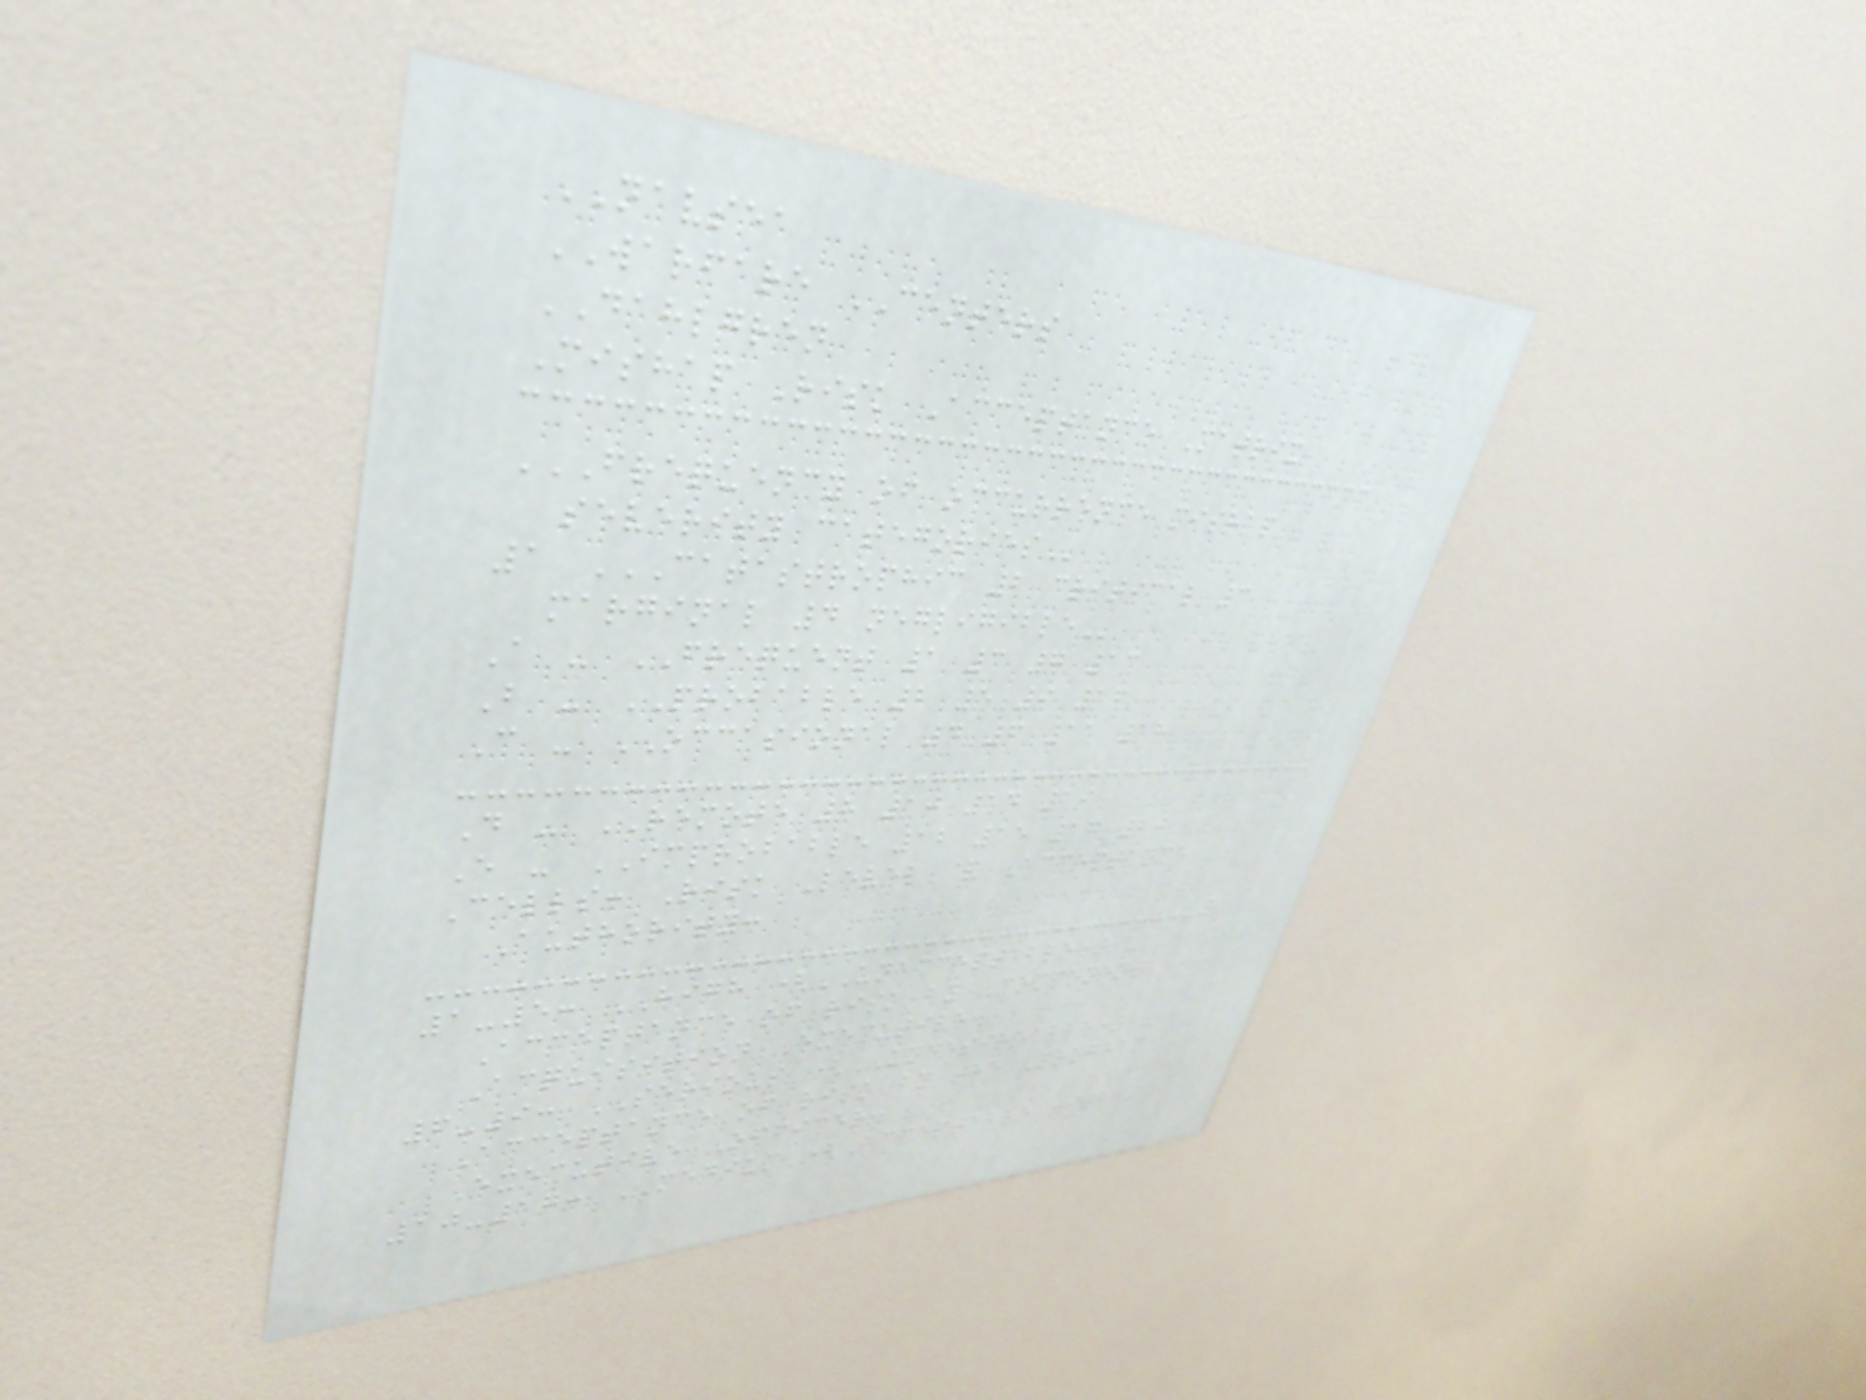NAVSEA
WARFARE CENTERS
DAHLGREN
Mishap Risk Acceptance Matrix
FREQUENCY OF OCCURRENCE MISHAP
SEVERITY CATEGORIES
1 CATASTROPHIC 2 CRITICAL 3
MARGINAL 4 NEGLIGIBLE
A - FREQUENT 1 3 7 13
B - PROBABLE 2 5 9 16
C - OCCASIONAL 4 6 11 18
D - REMOTE 8 10 14 19
E - IMPROBABLE 12 15 17 20
Cells: Risk Level & Acceptance
Authority:
1-5: HIGH (UNACCEPTABLE) -
Acceptance of risk by Component
Acquisition Executive.
6-9: SERIOUS (UNDESIREABLE) -
Acceptance of risk by the Program
Executive Officer.
10-17: MEDIUM (Acceptable with
